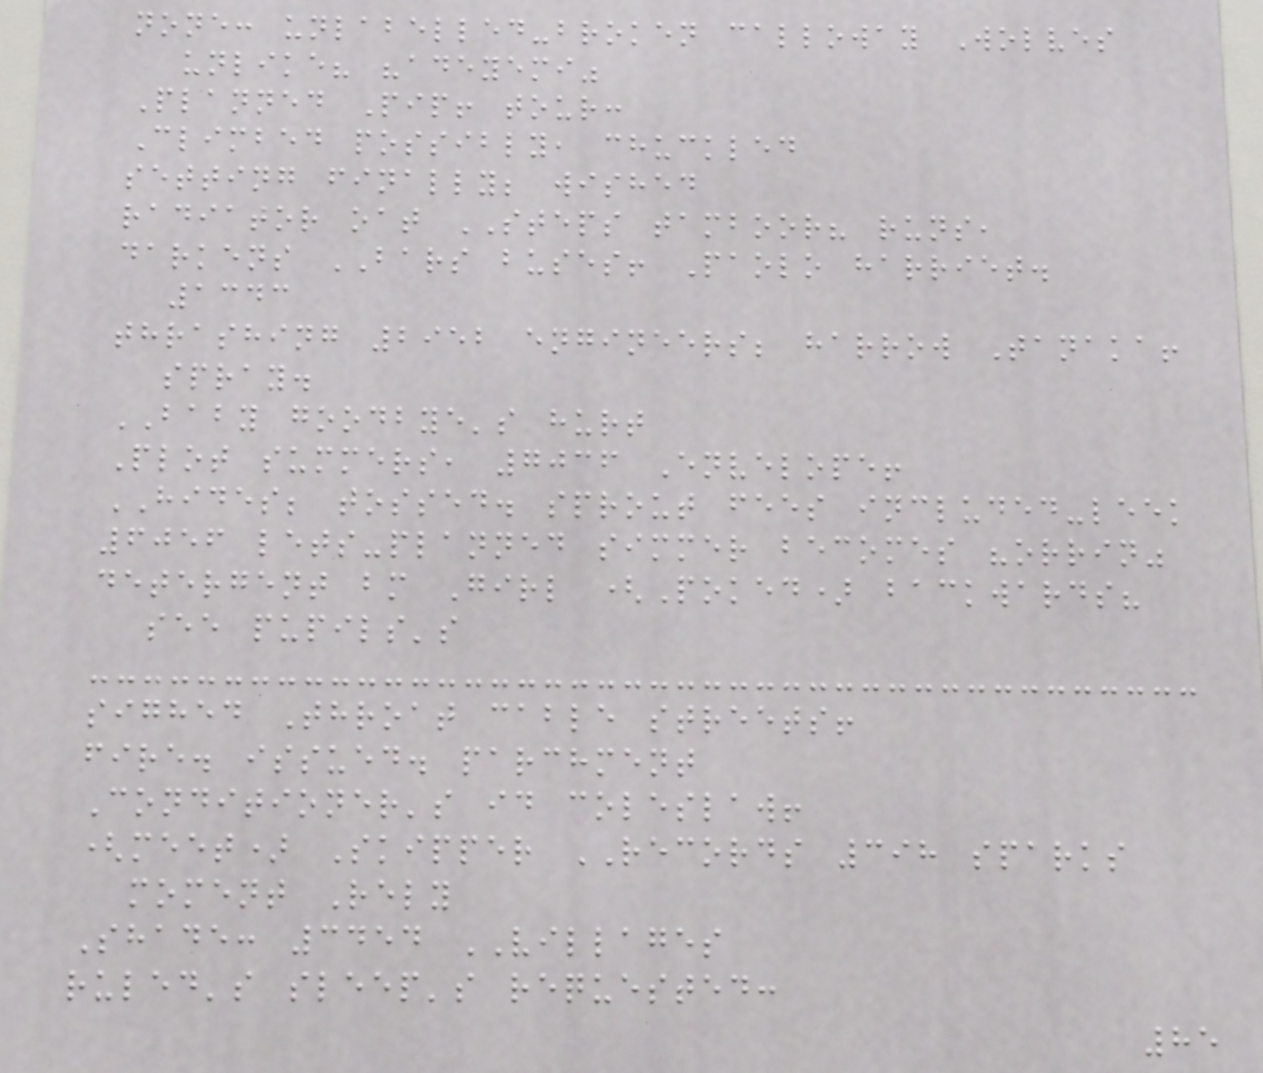none: unlabelled-broken calloway Wolves
unlike? "adeyemi"
Planned Pip! tour:
Climbed possibly, chuckled
setting finally; wished
radiator oat STEPS tamboor? runs,
darkens BARS buses! Paolo harriet.
1343
thrashing 2952 engineers; harrow Tanaka!
spray.
BABY goodbye's hurt
Plot summers, 7036 Envelope!
HIDES; tossed. sprout fees included-leek
6056 lets-planned simmer becomes "orrin"
detergent bm Girl (Poked) backwards?
see pupils's
sighed Throat cable streets!
fire. issued. parchment
Conditioner's id coleslaw!
(meet) Skipper RECORDS 398 sparks
moment Rely
Shade: 3454 VILLAGES
ruled's sleep's requested:
85
